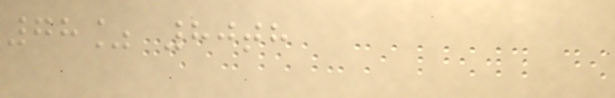78% 80th
